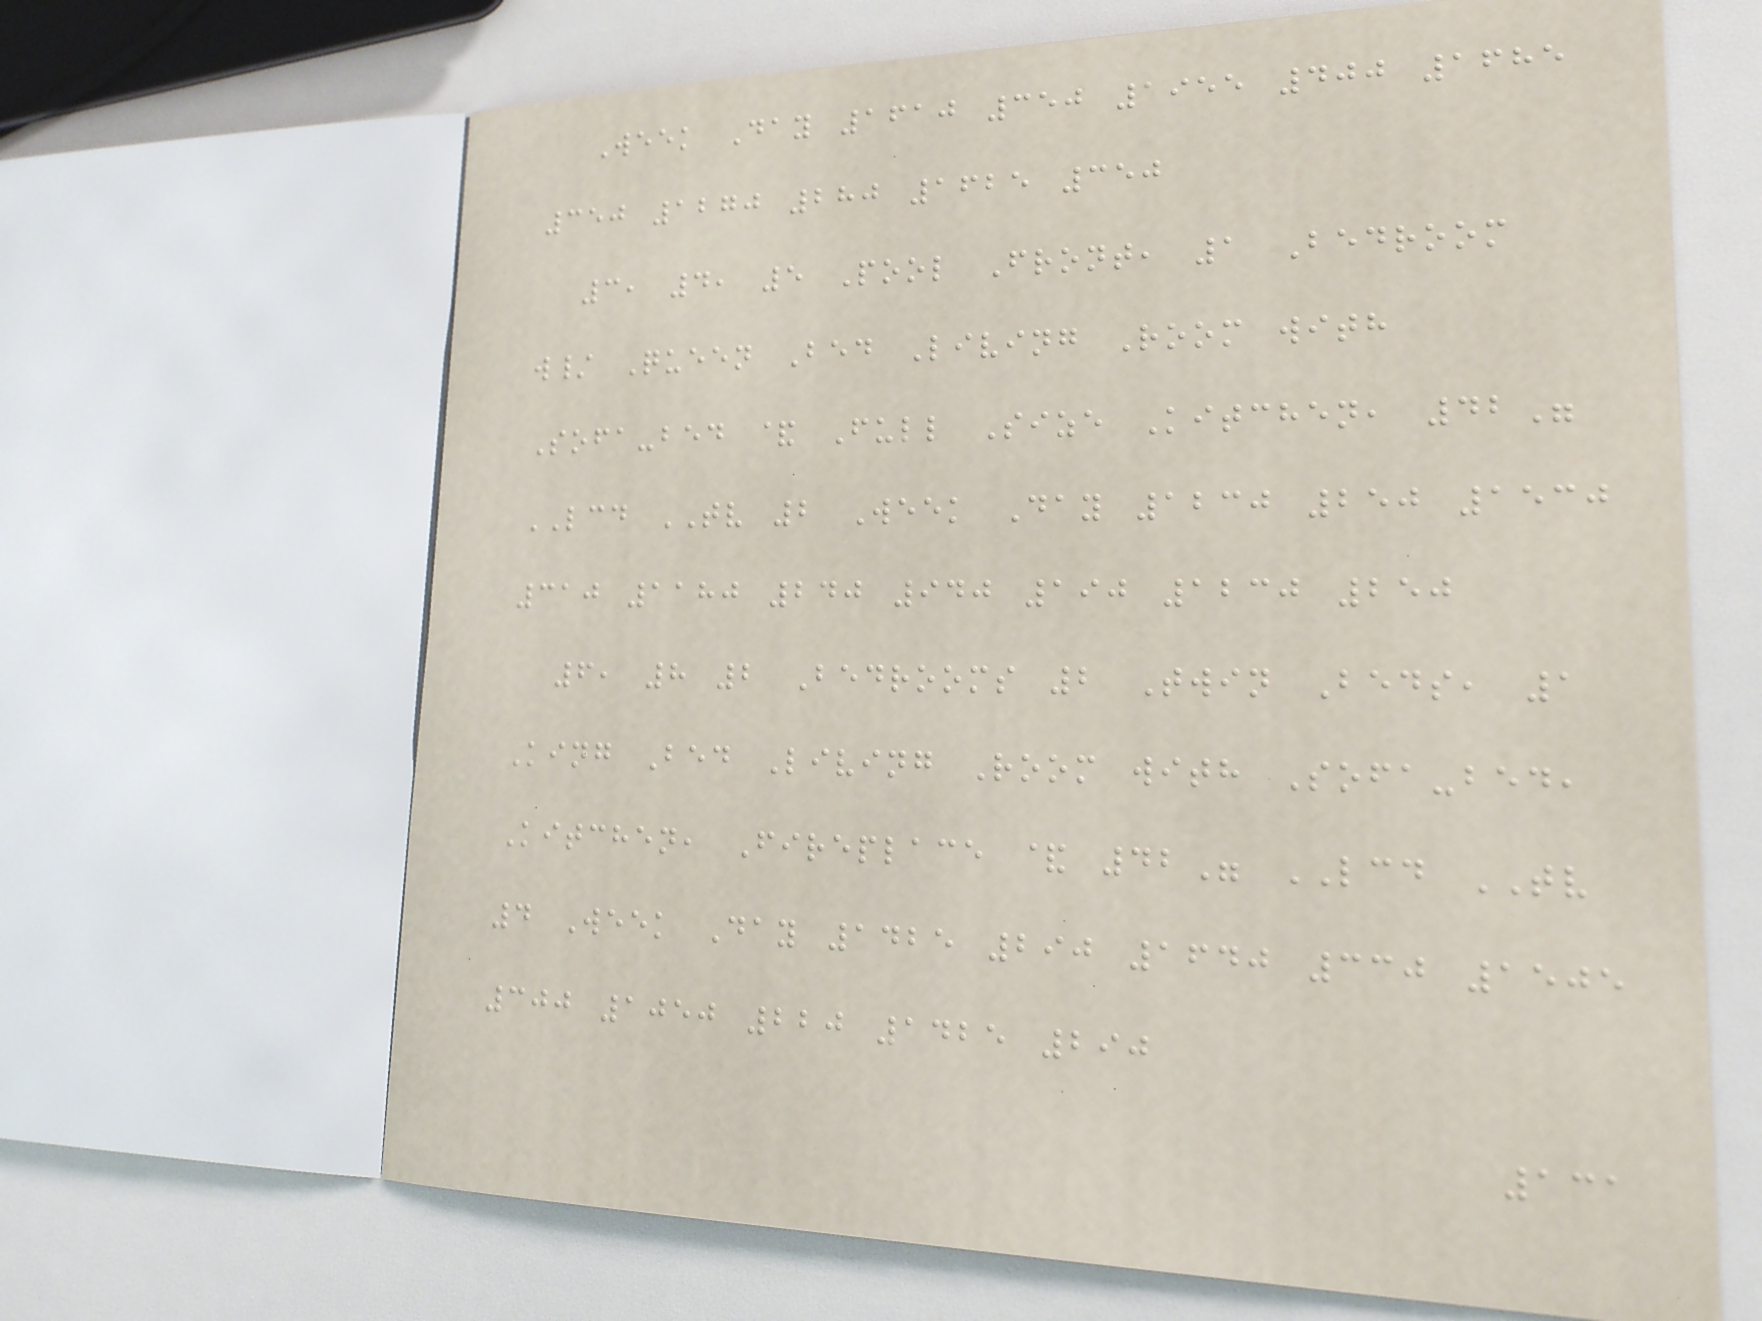Week Day 1610 350 1955 400 1685
350 1270 280 1625 350
3, 4, 5 Pool Front, 1 Bedroom
w/ Queen Bed Living Room with
Sofa-bed & Full Size Kitchen, 42"
LCD TV 2 Week Day 1230 250 1530
310 1180 240 940 190 1230 250
6, 8 2 Bedrooms 2 Twin Beds, 1
King Bed Living Room with Sofa-bed,
Kitchen, Fireplace & 42" LCD TV
4 Week Day 1425 290 1640 330 1505
300 1050 220 1425 290
131
